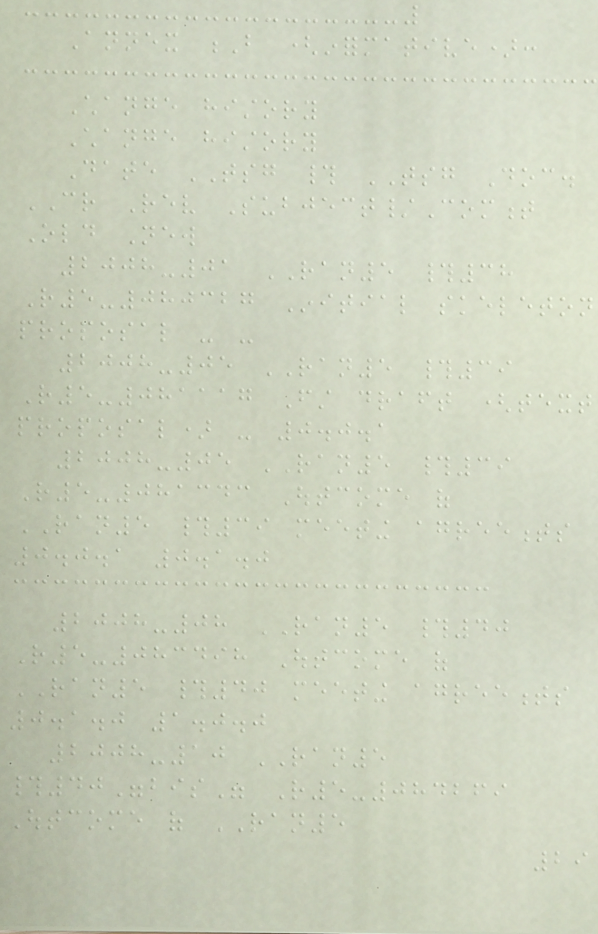Annex B (informative):
Change history
Change history
Date TSG # TSG Doc.
CR Rev Subject/Comment
Old New
2008-01 RAN5 #38
R5-080327 Initial skeleton
proposal - -
2008-05 RAN5 #39
R5-081117 First draft (text
proposal) - 0.0.1
2008-05 RAN5 #39
R5-081343 Outcome of
RAN5 #39 meeting agreements
0.0.1 0.1.0
2008-08 RAN5 #40
R5-083498 Outcome of
RAN5 #40 meeting agreements
0.1.0 1.0.0
2008-10 RAN5
#40"bis" R5-084269
Outcome of RAN5
29
